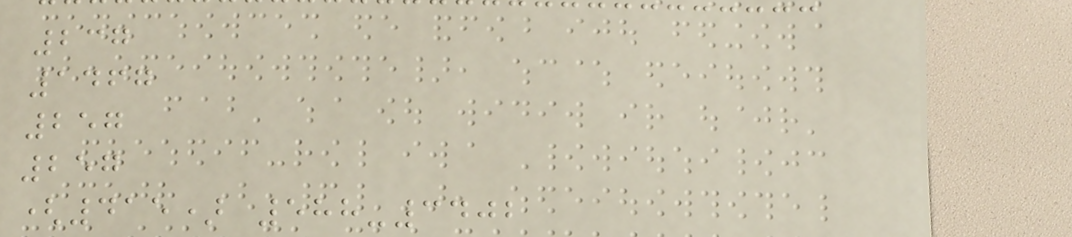237
1467
257
257
(415) 588-3402
